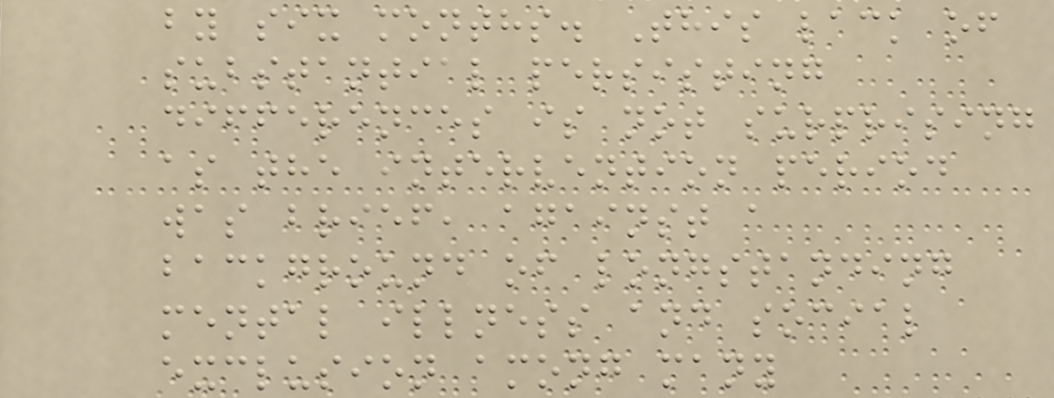by six months. This lack of
substantial persisting
differences is not surprising
as the intervention period
was brief, against a
background of longstanding
mental illness and social
exclusion among many
